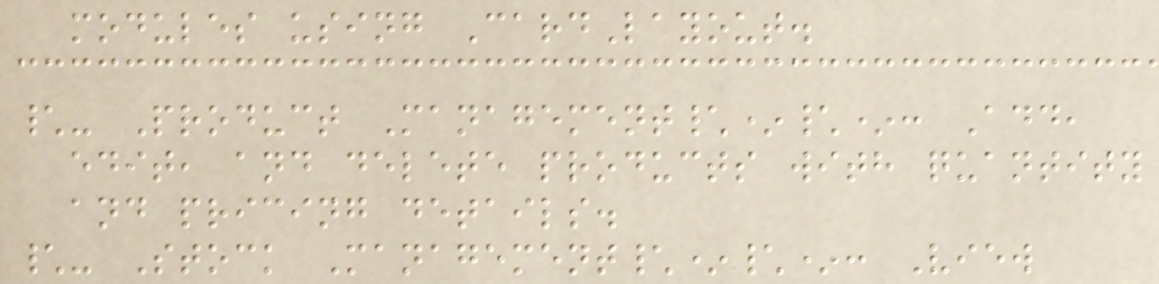modules using CardLayout.
\- Product Management\*\*: Add,
edit, and delete products with quantity
and pricing details.
\- Stock Management\*\*: View
